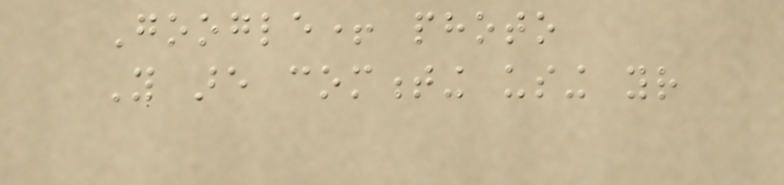Google+ photo
You are commenting using your
